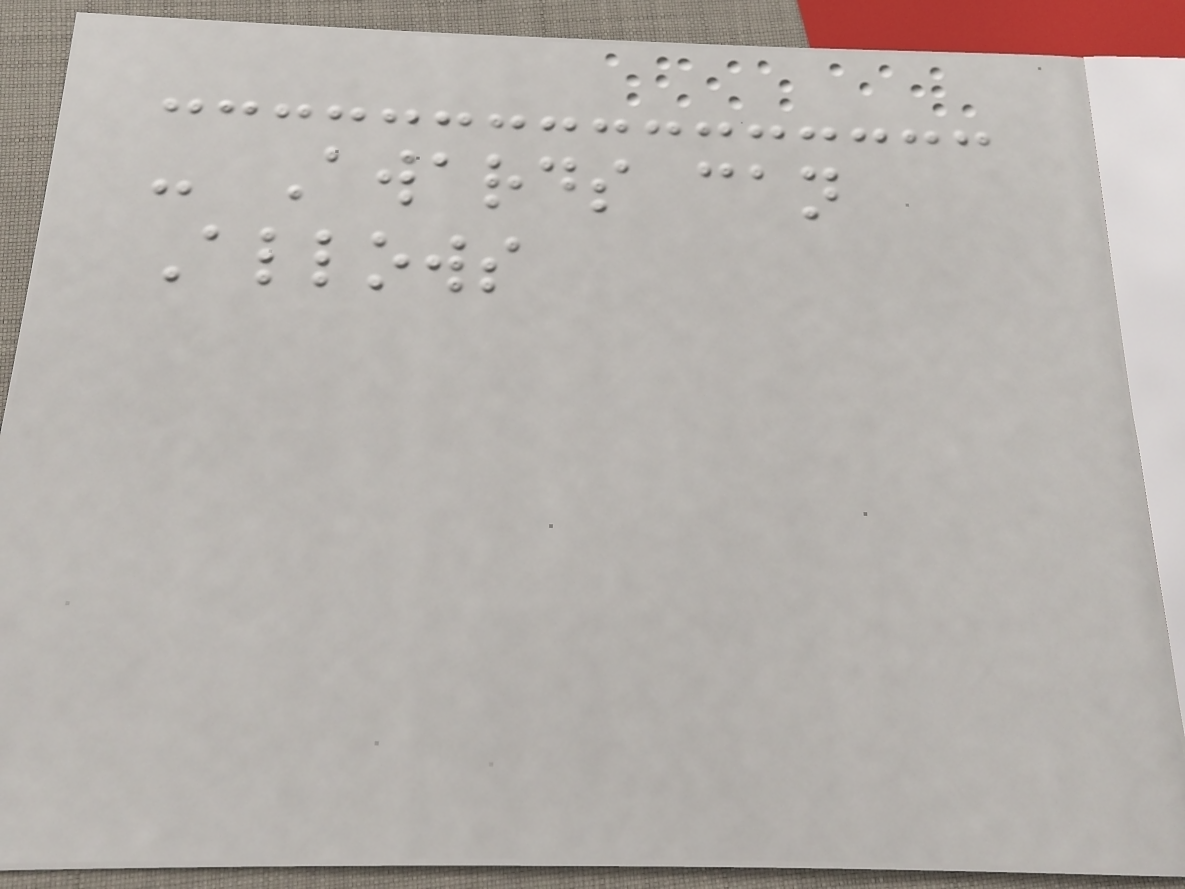- Awards can
Allows
